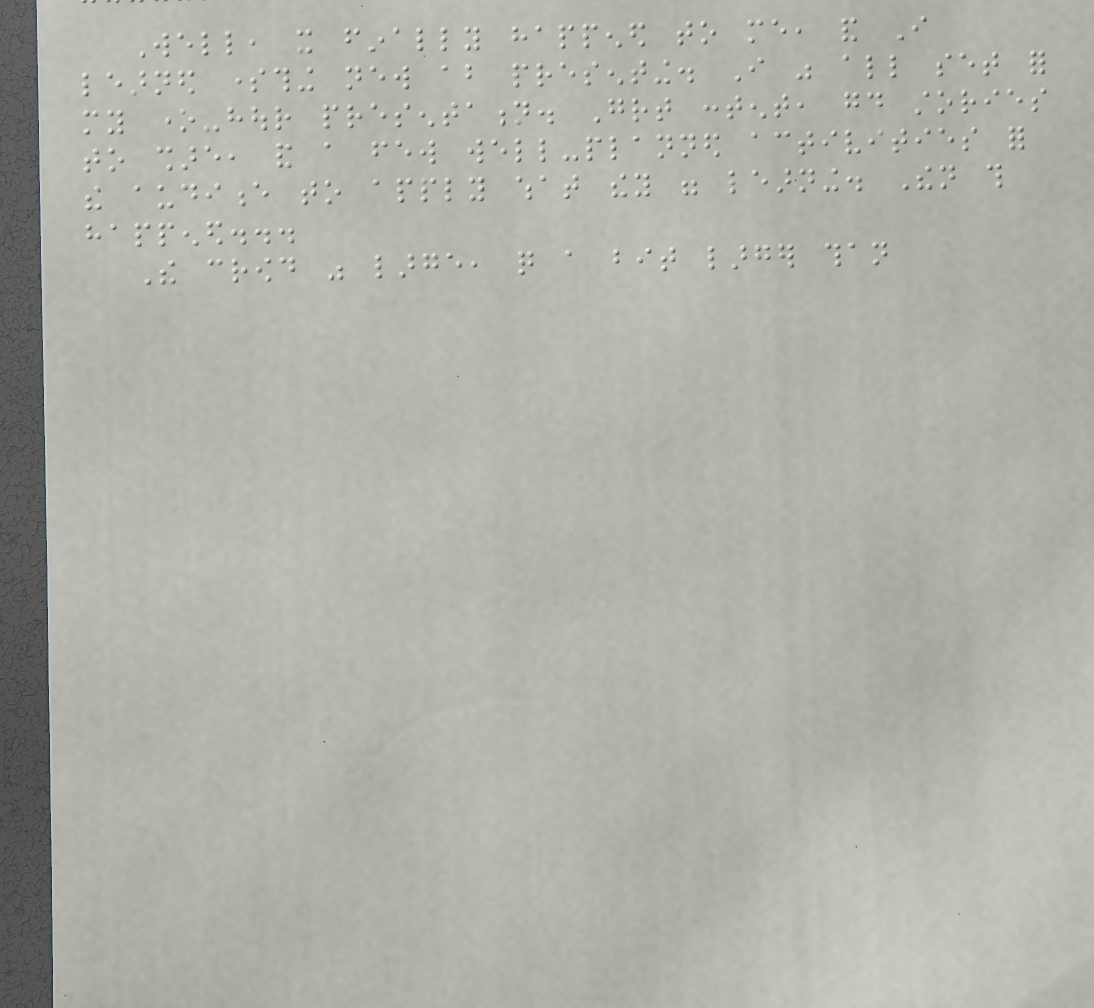Well, it finally happened to me, and I
learned something new about presenting. I was all set for
my one-hour presentation. Great content, good stories
to share, and a few well-planned activities for
the audience to apply what they were learning. Then this
happened...
The crowd was large, quite a bit larger than
